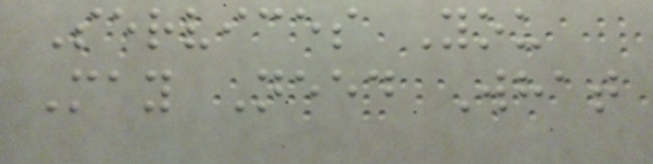Services You
May Need What
